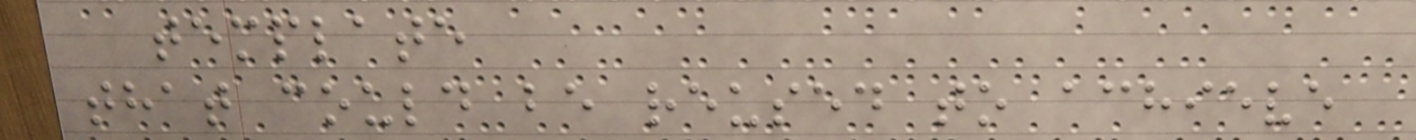template
that could be reused to achieve
